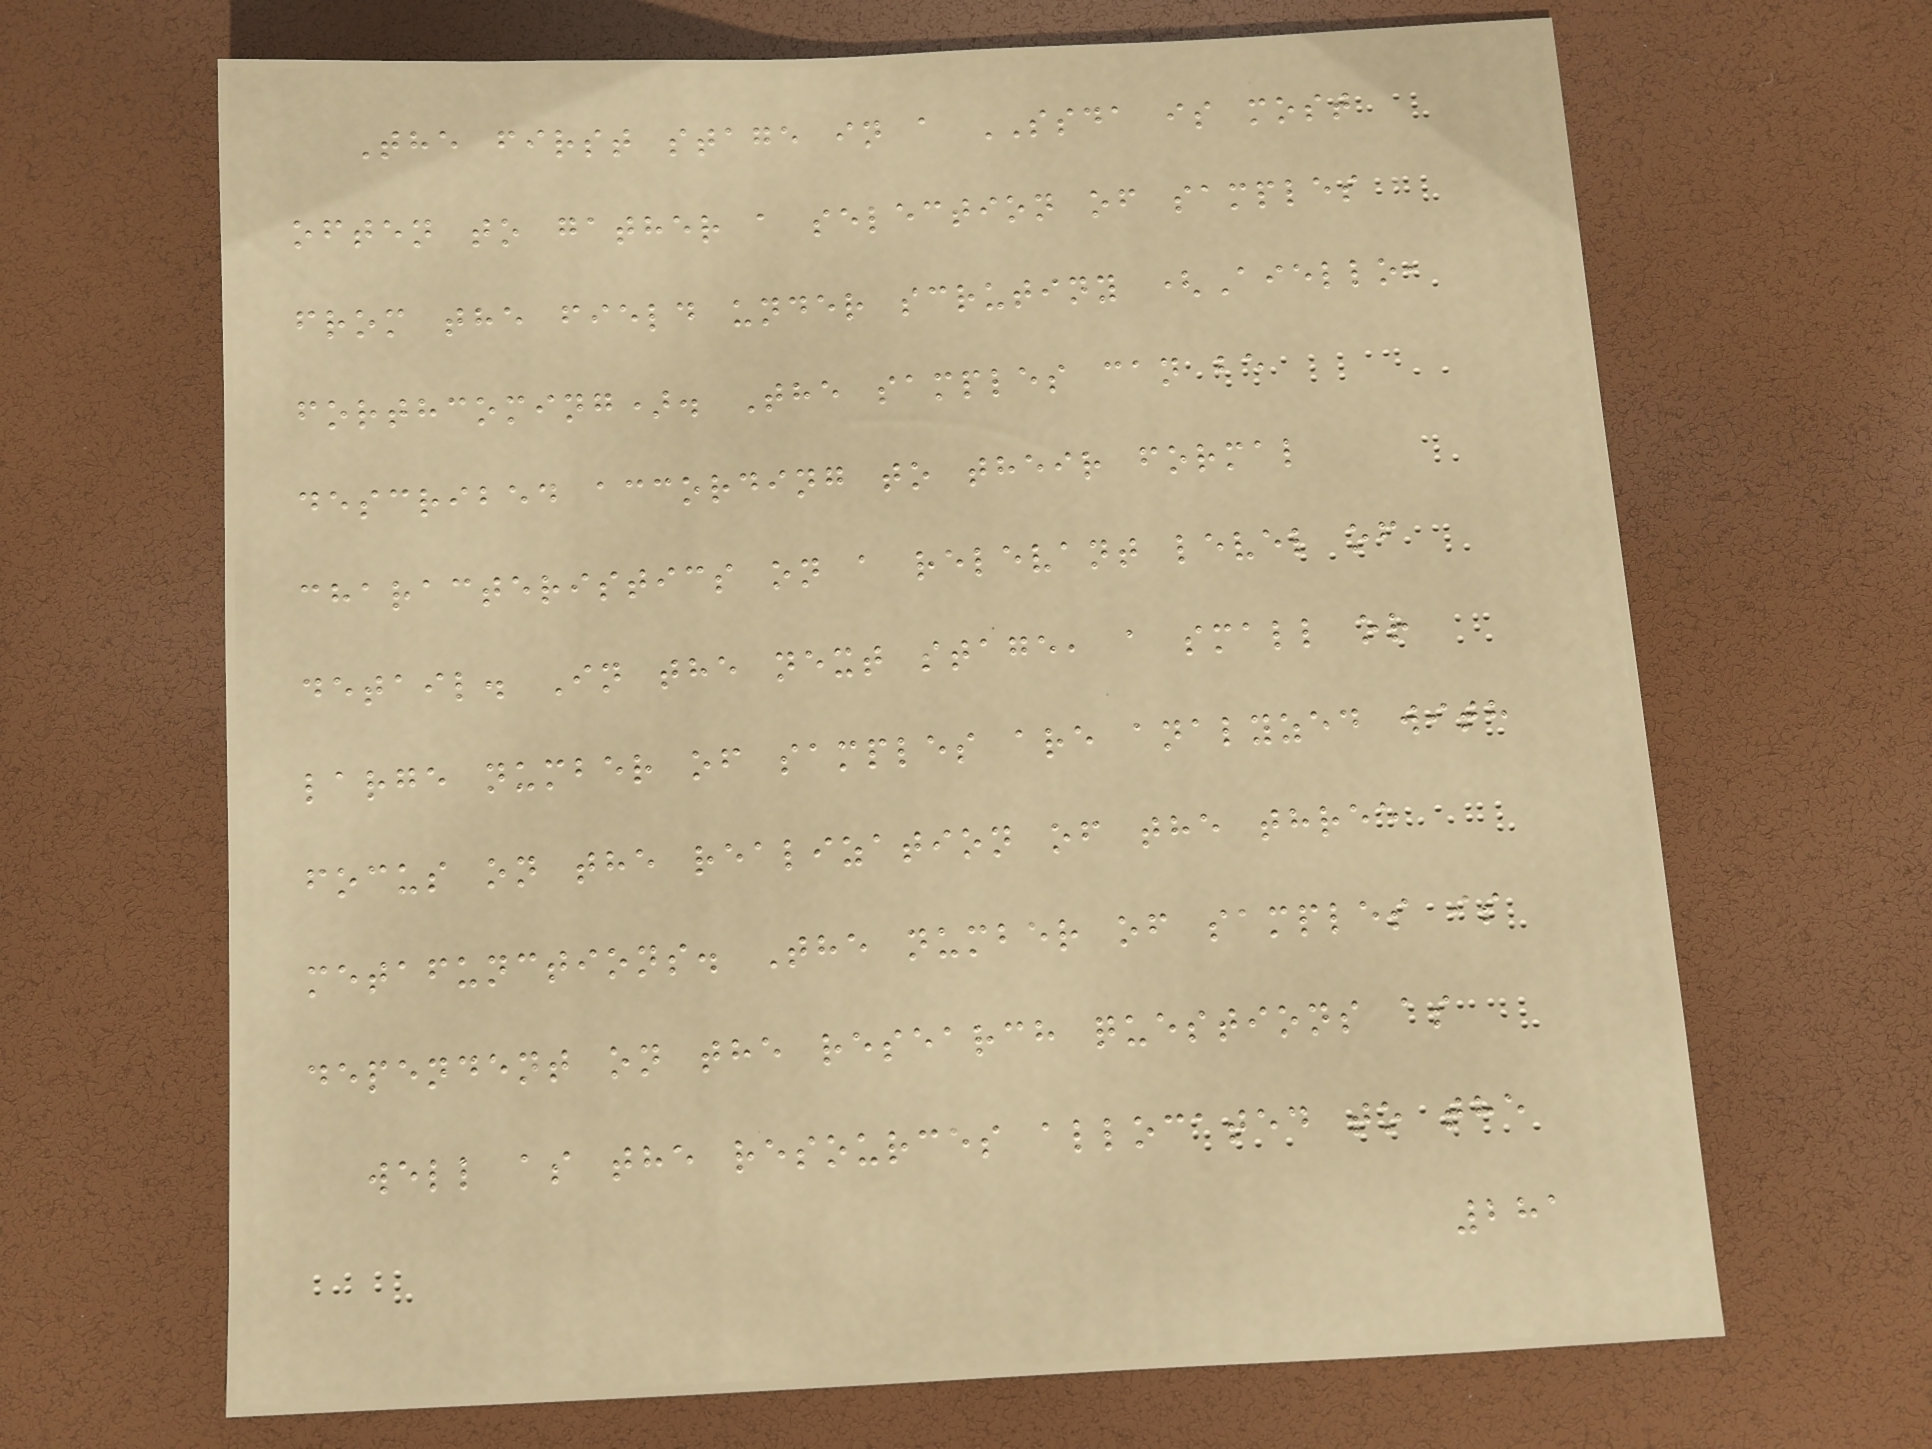The first stage in a SSDA is most
often to gather a selection of samples
from the field under scrutiny (Aiello,
forthcoming). The samples can be
described according to their formal
characteristics on a relevant level of
detail. In the next stage, a small or
large number of samples are analyzed with
focus on the realization of the three
metafunctions. The number of samples is
dependent on the research questions as
well as the resources allocated to the
281
